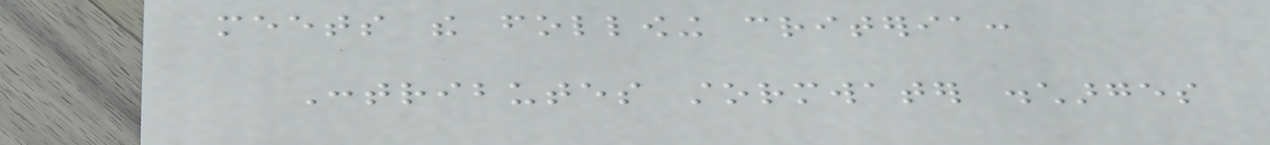meets the following criteria:
Contributes stormwater discharges
